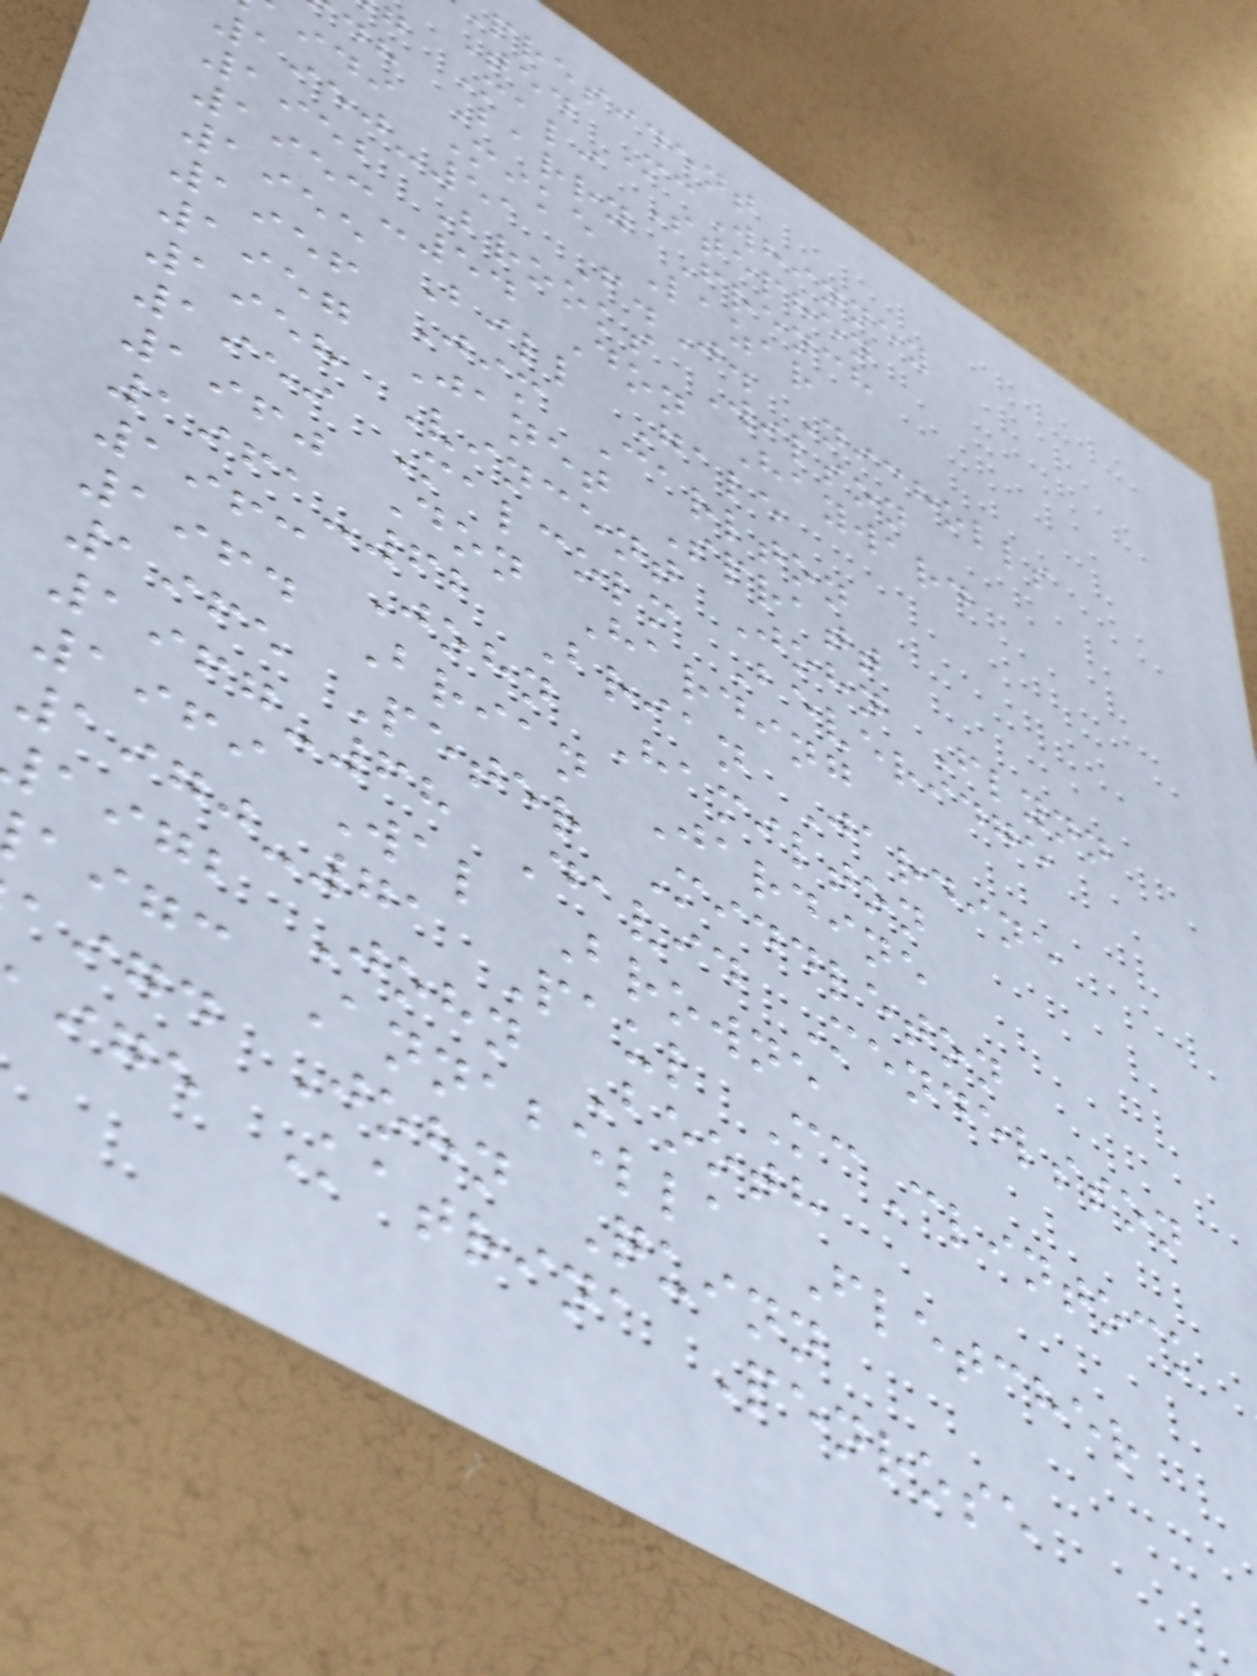president
Ted McWhinney
g Mali Stephen
dh Barry French
idi Mike Lazar
1950-51 F.J. Nicholls
1952 Brooks Wilson
1953-54 Don Hayward
1955 Bill Gale
1956 Jim Carlton
1957 Janet Spratt
1958 Vincent John Flynn
1959 Malcolm Beveridge
1960 Don Harding
1961-62 Brian Jardine
1963 John Hamilton
1964 Brian Jardine
1965 Peter Middleton
1967-68 David Mendelsson
1969 Wal Browne
1970-71 Paul McClintock
aigb John Booth
aigc Annabella Fletcher
aigd John Quinn
ige Katrina Penrose
